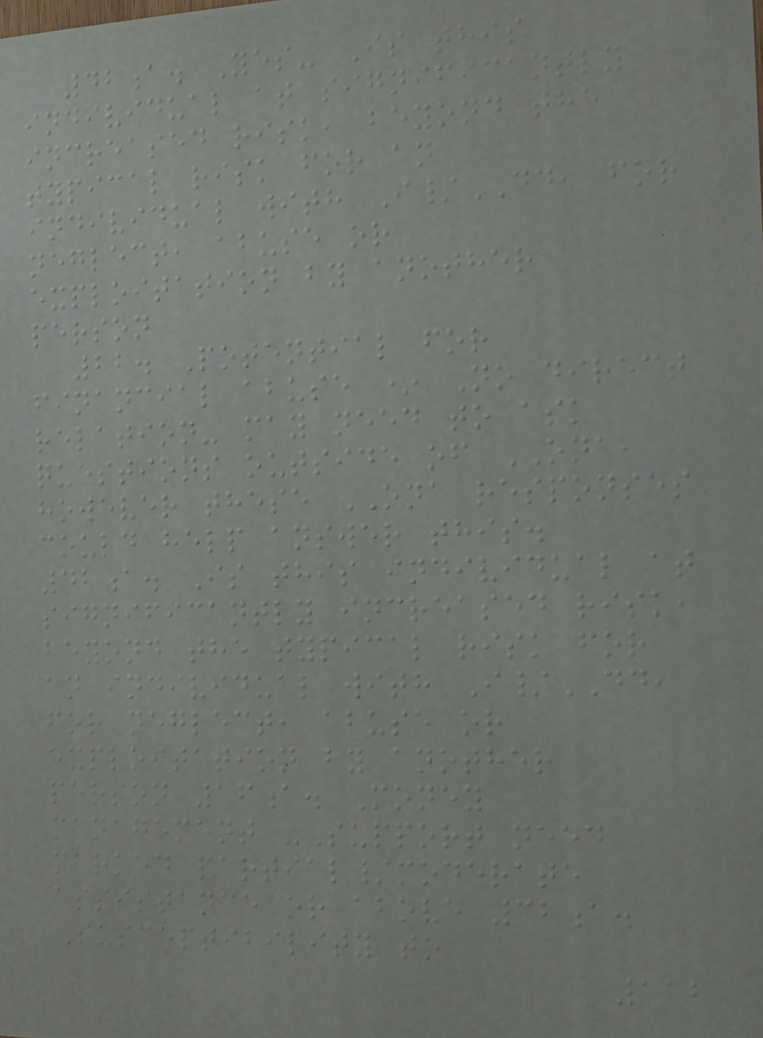42a. Yes- Is this
individual at significantly
increased risk, beyond the
typical risk for an
individual with I/DD, for
neglect, abuse or
exploitation by another
person
22. Potential for
financial abuse * No direct
relation- may need to ask
questions outside of ONA,
however these ONA responses
could help answer this.
42a. Is this individual at
significantly increased risk,
beyond the typical risk for
an individual with I/DD,
for neglect, abuse or
exploitation by another
person 16a. Money
management -Support need
marked partial/moderate
assistance or above 32a.
Susceptibility to
112
